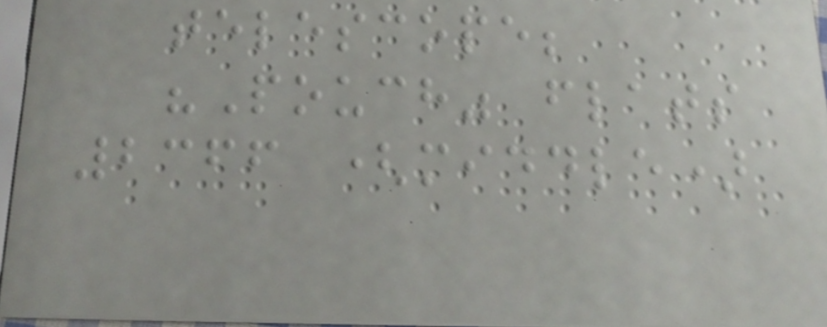telescope;
"Pouch" flats
2366 (middle)
